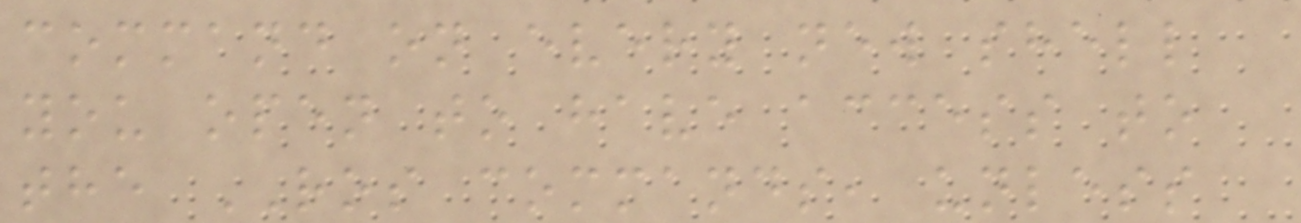command on every new shell
you open to have access to
the ROS commands, unless
